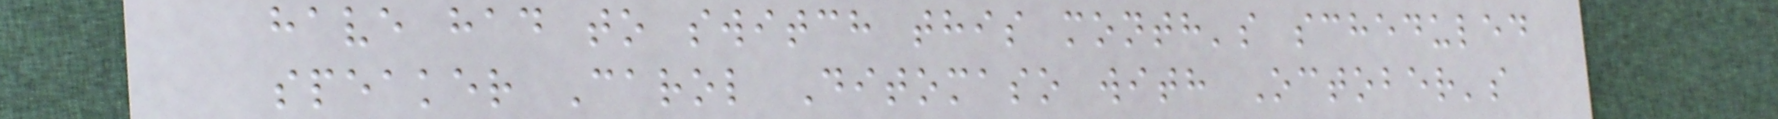have had to switch this month's scheduled
speaker Carol Ditomaso with October's
